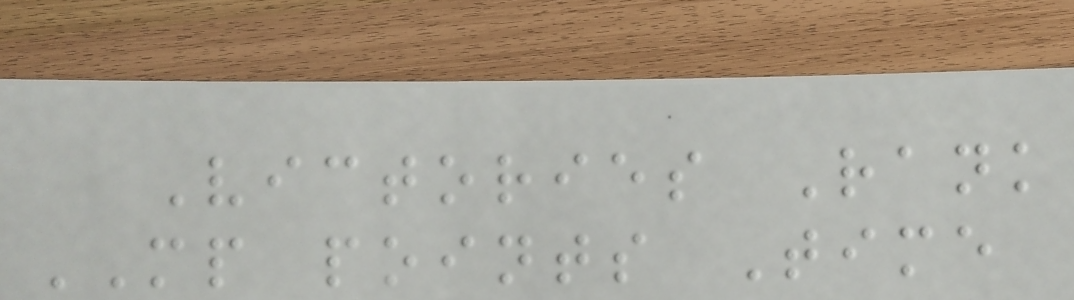Victories Rank
MP points Time
